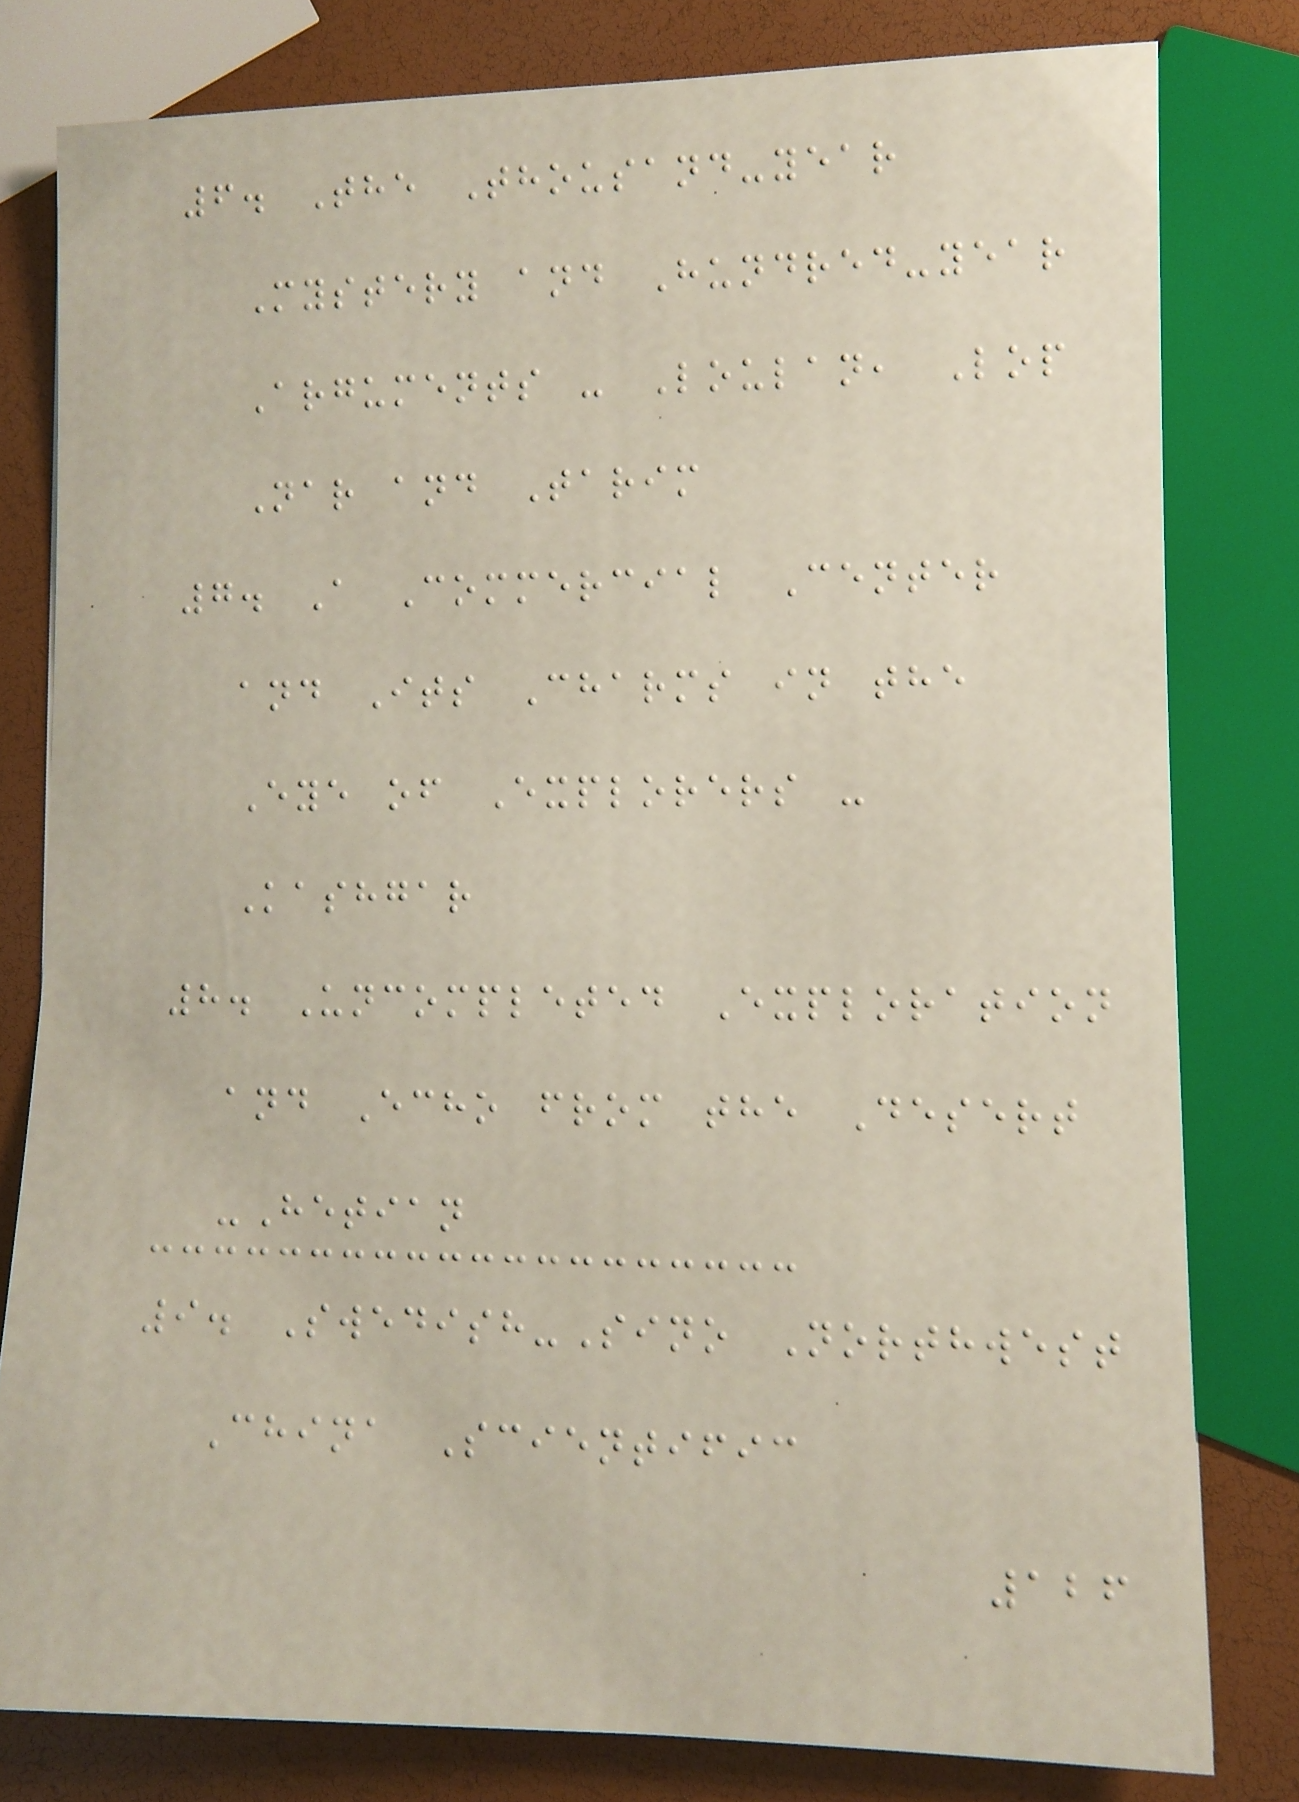6. The Thousand-year
Mystery and Hundred-year
Arguments - Loulan, Lop
Nar and Tarim
7. A Commercial Center
and Its Charms in the
Eye of Explorers -
Kashgar
8. Uncompleted Exploration
and Echo from the Desert
-Hetian
9. Swedish-Sino Northwest
China Scientific
126
